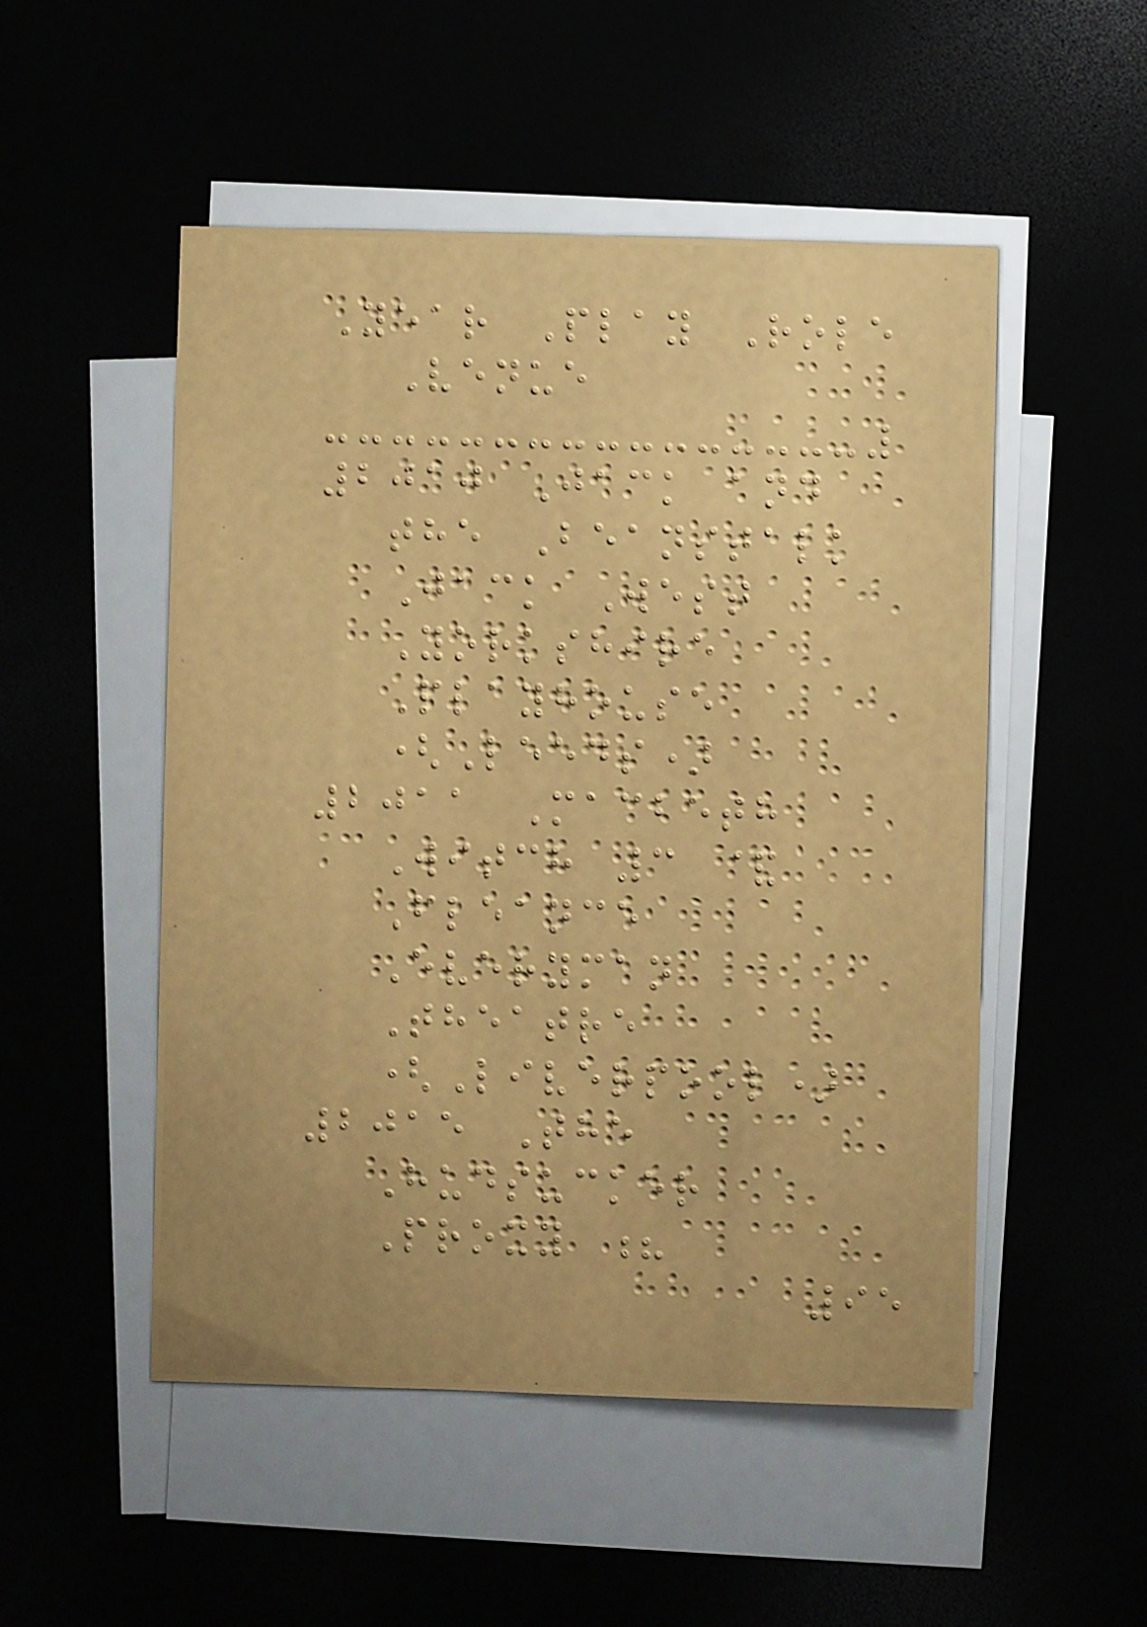Year Play Role
Venue
2010 Jack and
the Beanstalk
Jack West
Yorkshire
Playhouse
(Leeds)
2011 Macbeth
Witch 3 &
Fleance
Everyman
Theatre
(Liverpool)
2015 The
Hudsucker
Proxy ?
95
